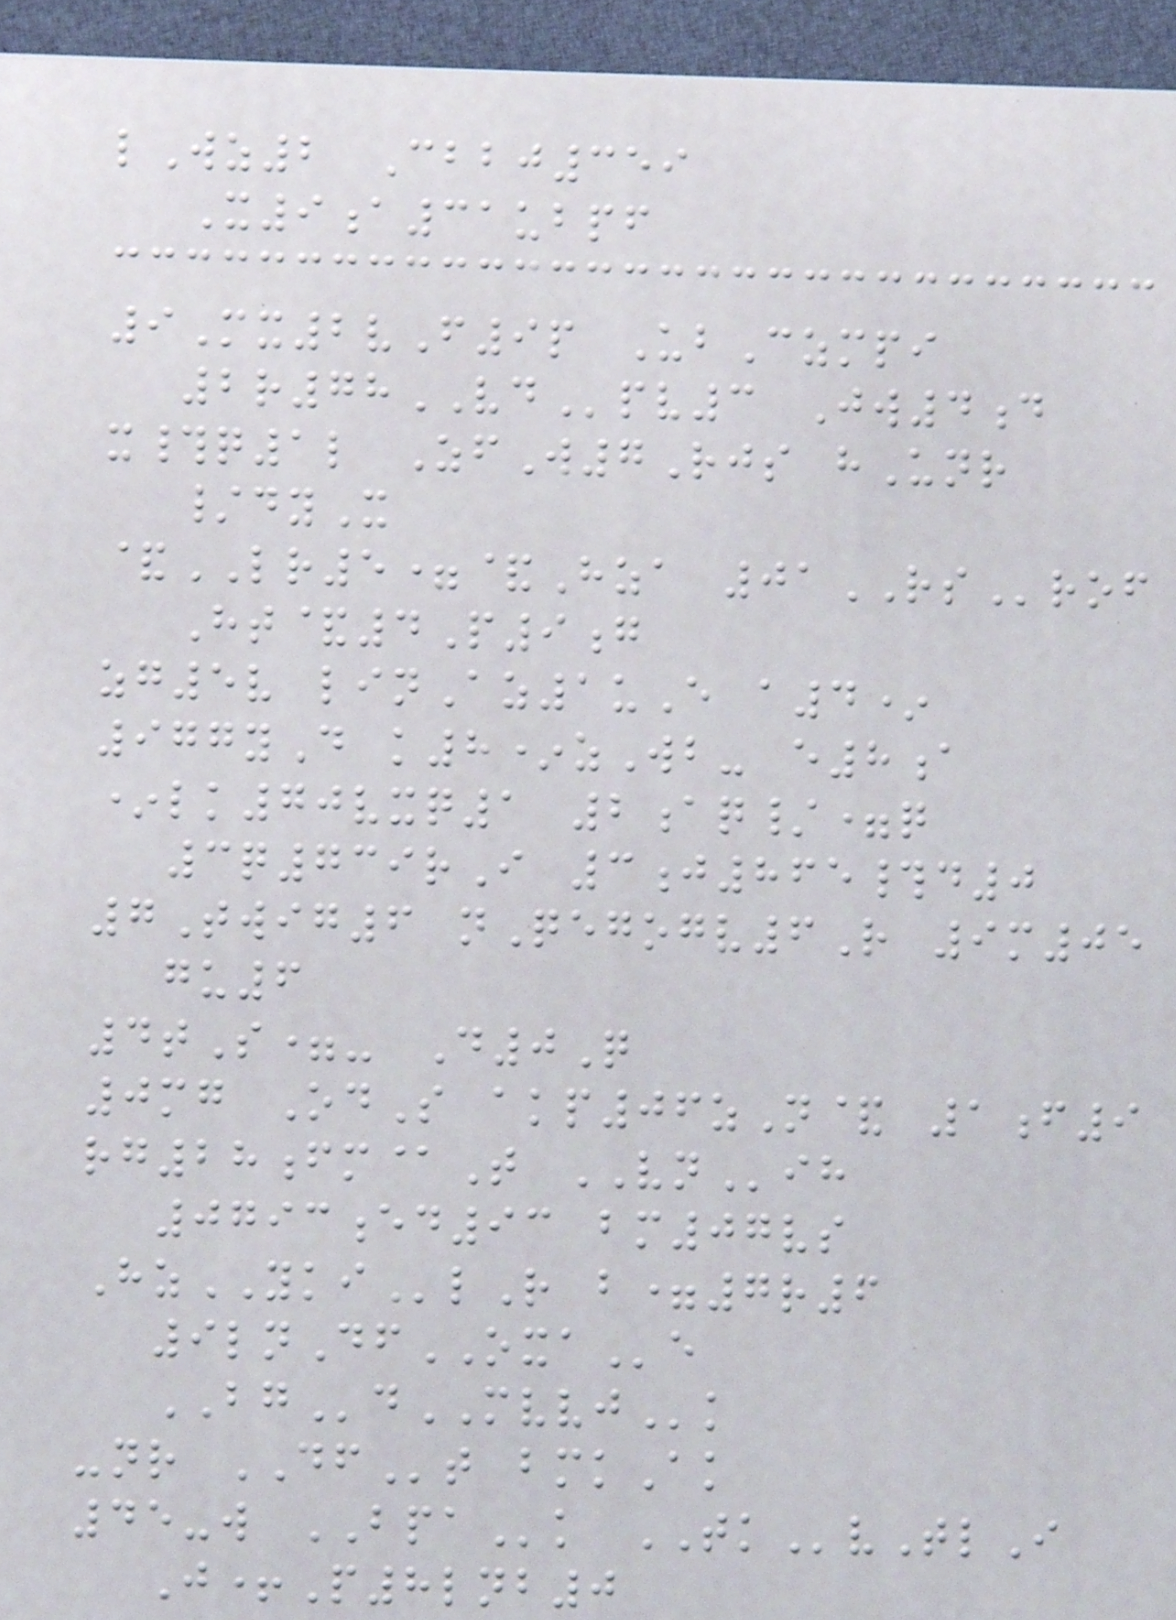lWz2 Cbbj359
X9a31ubpf
9Mx2vF9p UbCzmpi
2r78VDpv3 Jw4d
x#q1l ZfW7Rjs hUnr
/dyX
&LR5=&Hza 01RSrof
Ht&4P9g
zg5v linAz1uE a4*
977yD k8*zWb- e8a
*lk70vxq1 2aq/=q
3q739rI 3j865#d0
7Twig6 nQegogv6R 9m05
gu6
4tS=- D0Q
0mg OdS akp06zN& 1f9
rg28fm@T VNih
0793ed93 bm07vs
HzYKIlR b=7r6
9lnDfOXAe
BGdMVVJk
-nr DFt bmkAk
45-w BPAk TKvTlI
J+P8lnb0
